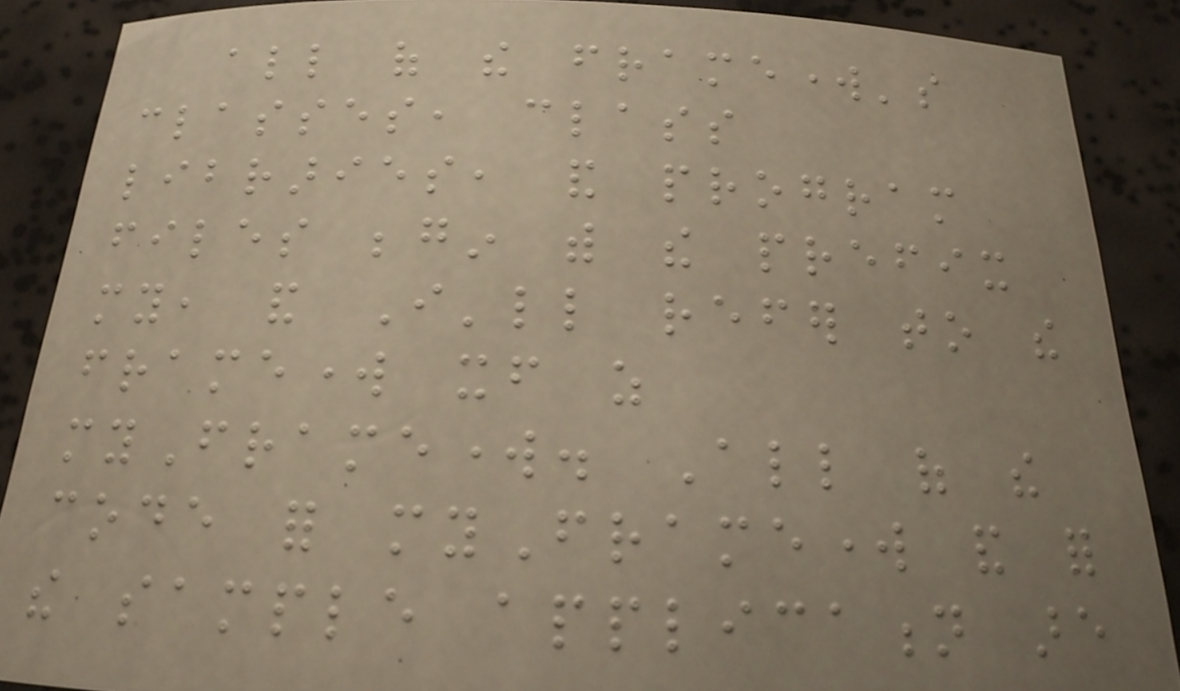all of the framework's
classes, class
libraries, and program
files begin with the prefix
my, and I'll refer to the
framework itself as
myFramework. All of the
code for myFramework and for
the sample application are
